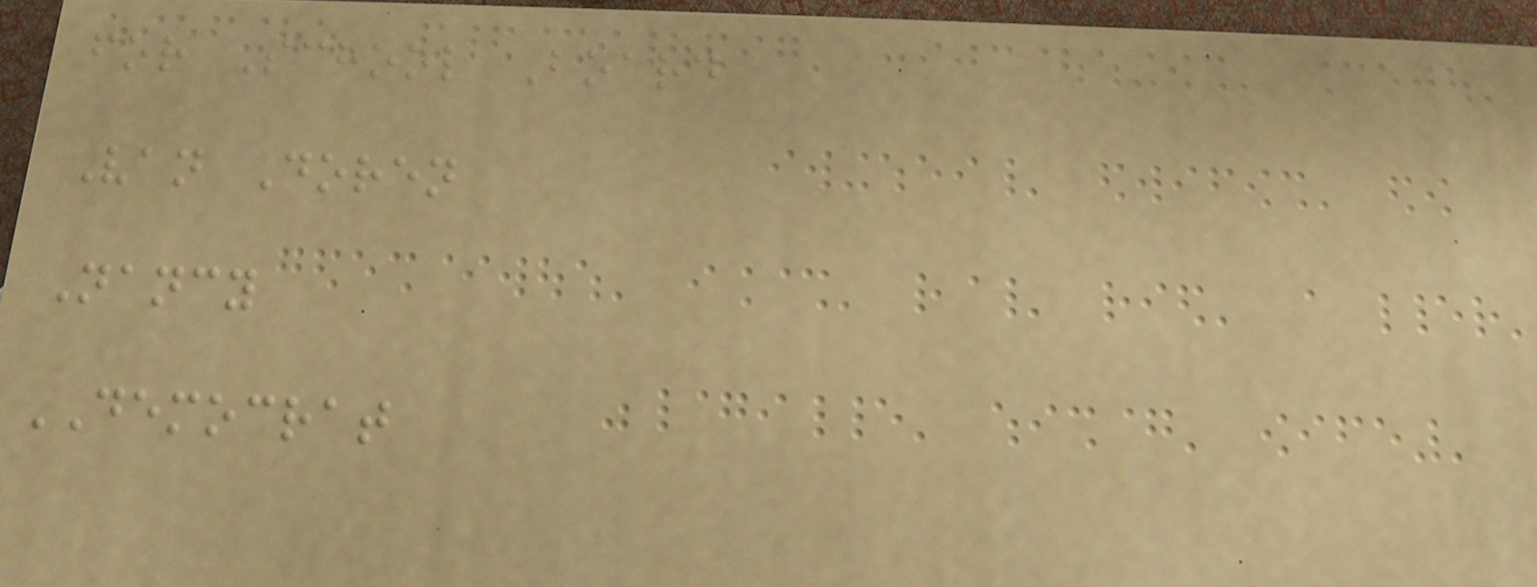for School Board
Van Doren
Nancy
DEMOCRAT
